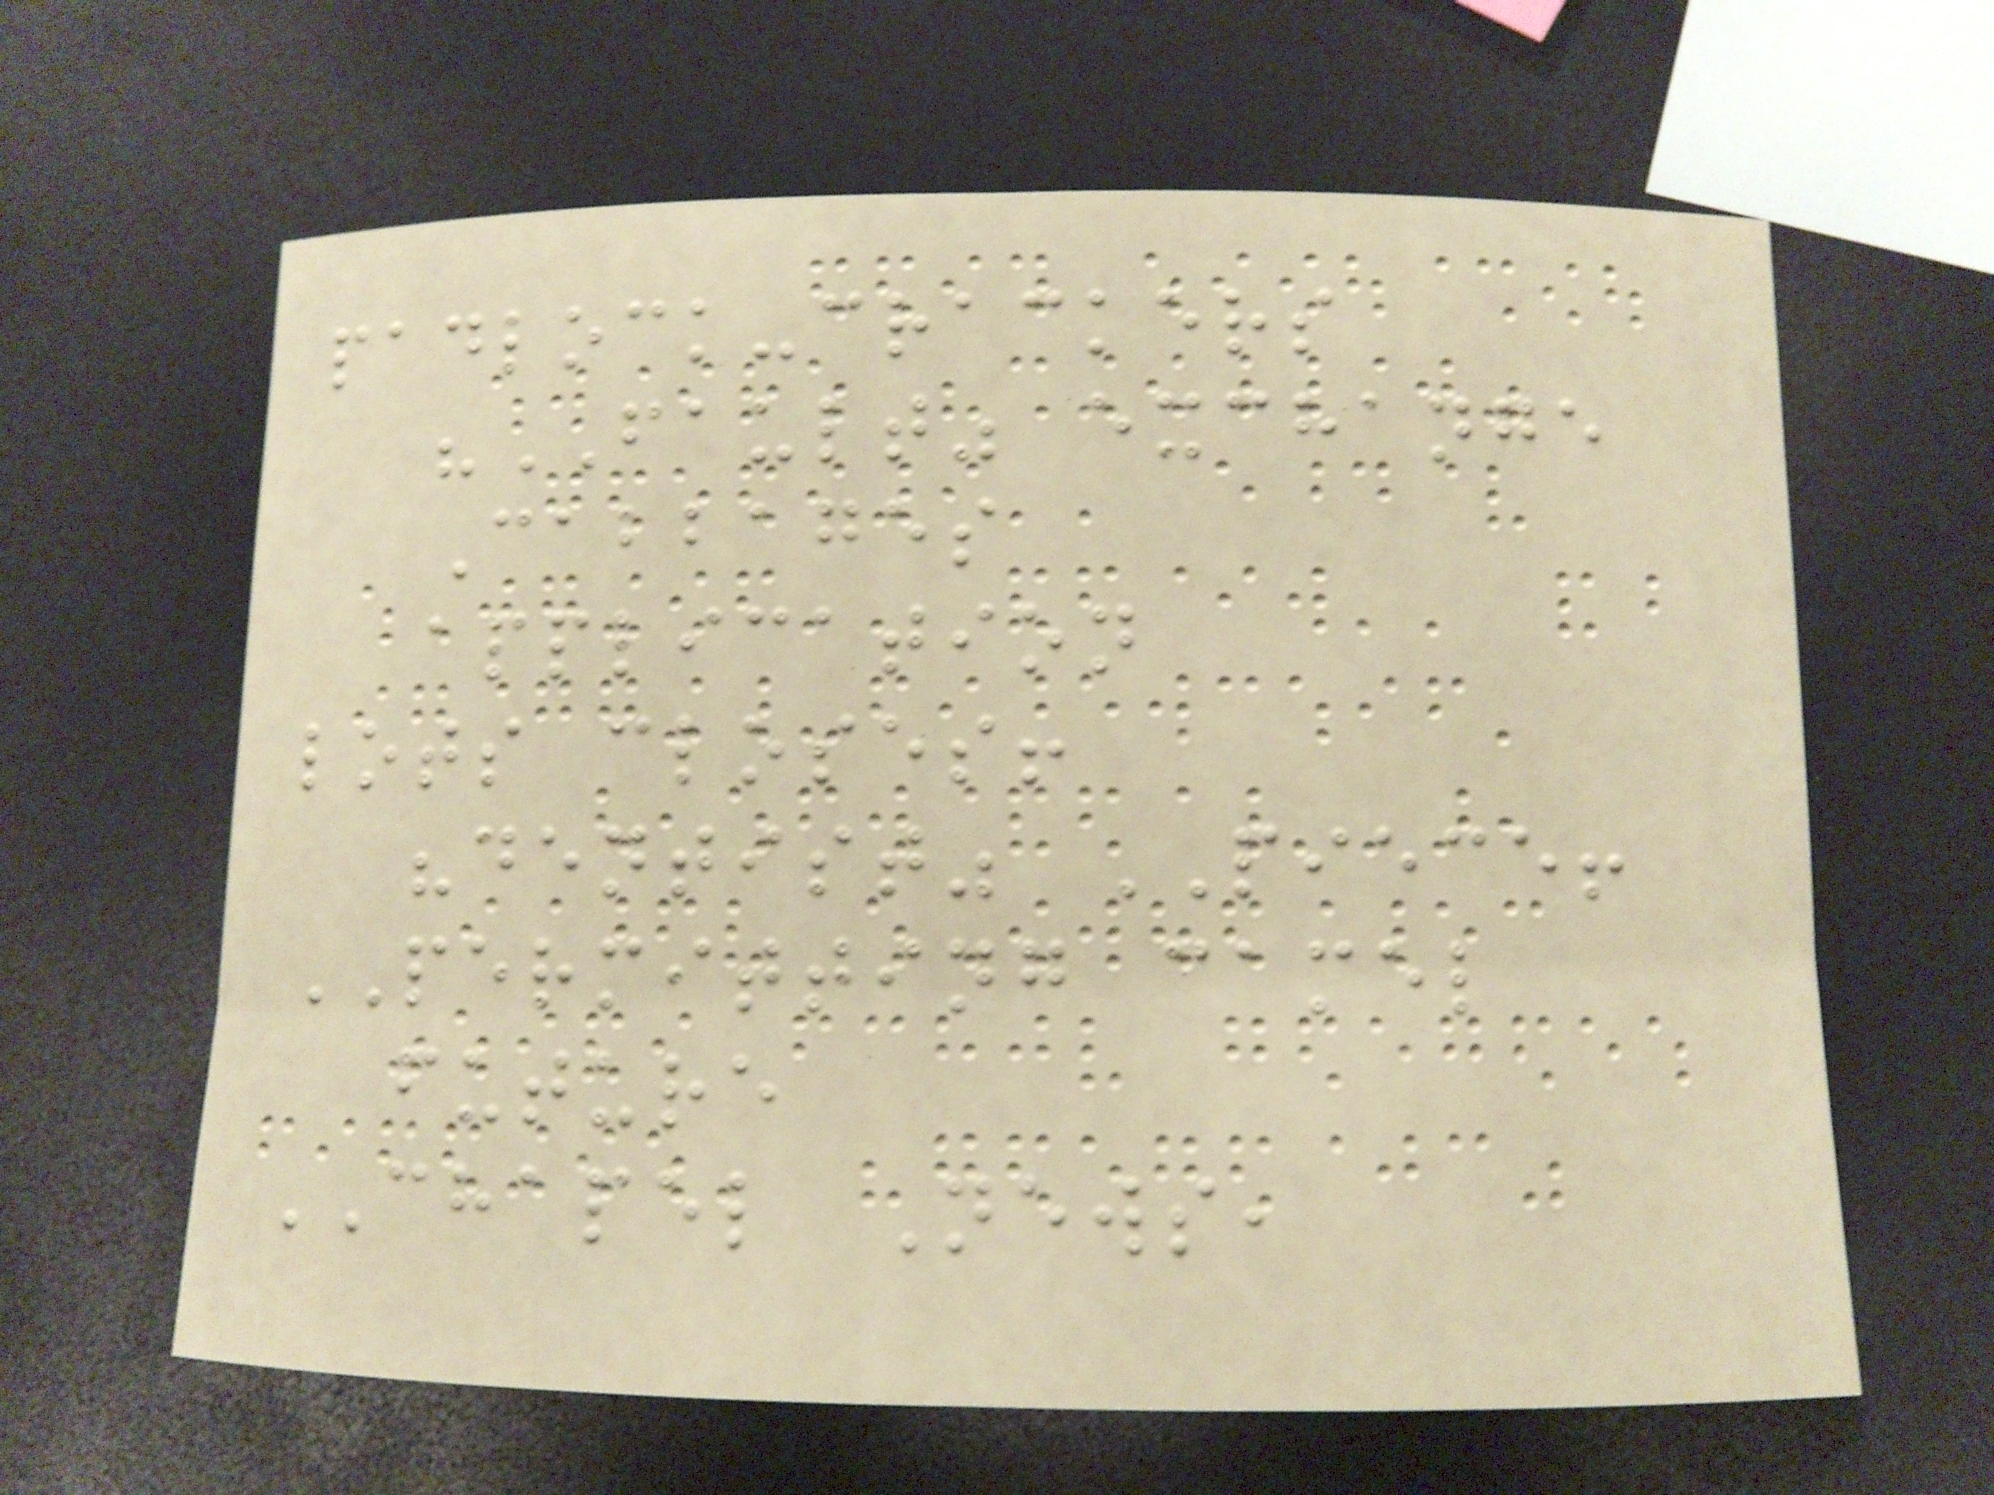padlock-crackers
"FAULT" exchange
Cabbages
application
lots closes!
"dentist" PIECE!
PERMITTING camel
future
CHAPEL News,
